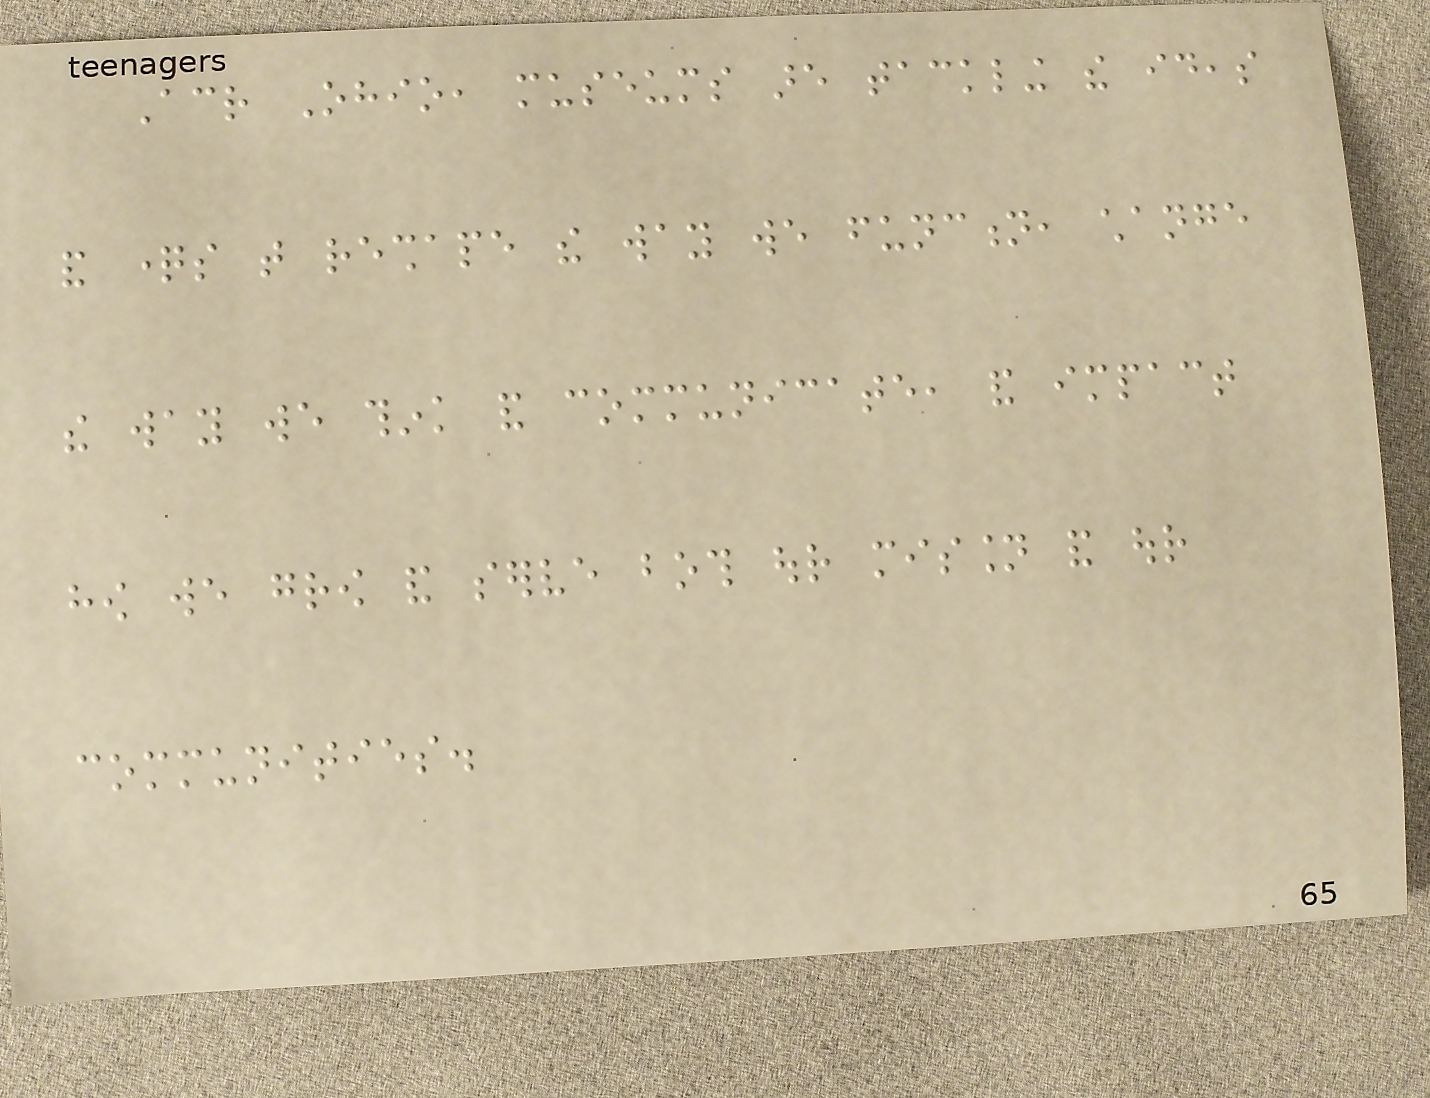Across Ohio, museums are tackling the ideas
and questions that reshape the way we function, change
the way we think and communicate, and impact
how we grow and serve both our mission and our
communities.
